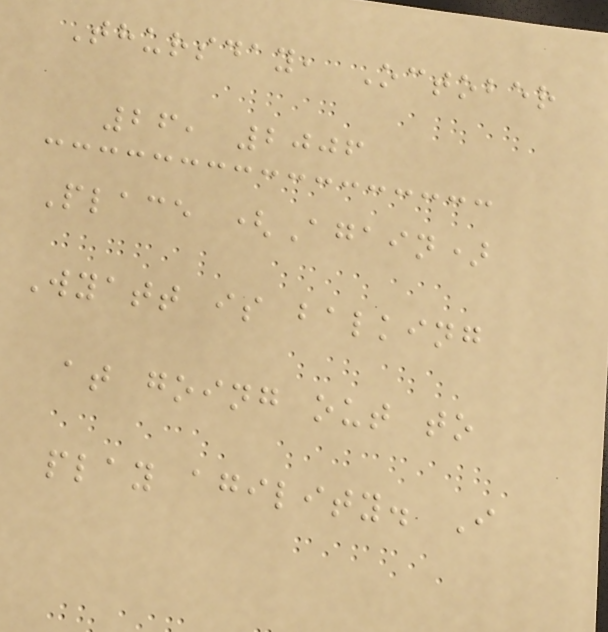Thursday, October
26, 2006
Place (Again)
Wyatt is balking
at going out to
play agility. I
